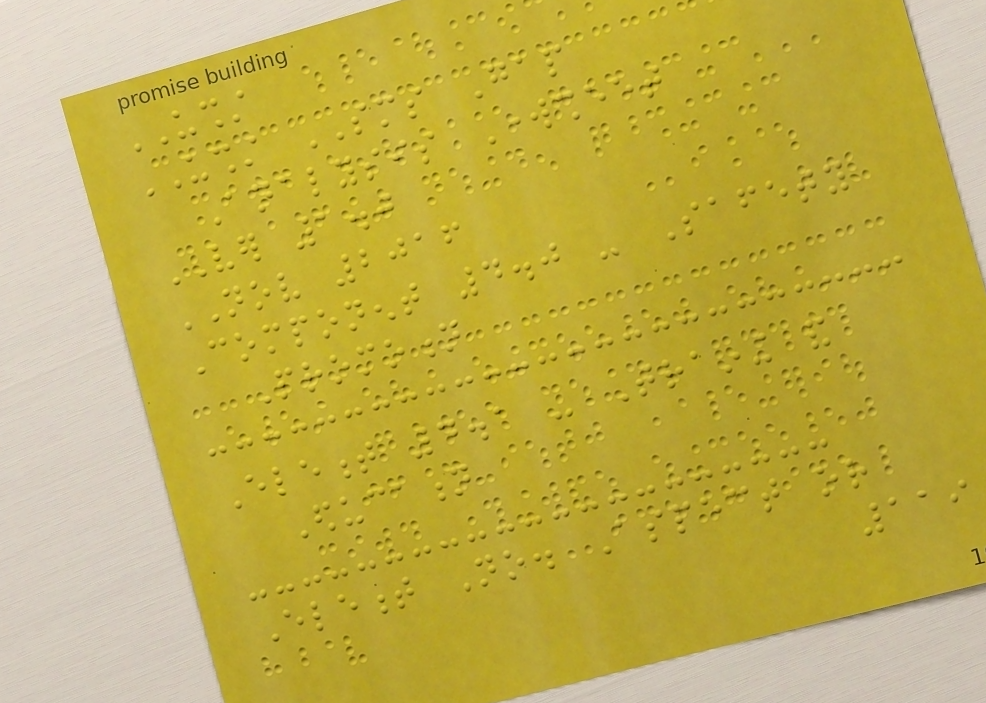USHST
USHST SMS Gap
Analysis Worksheet
VER 1.0
NOV 2016
Component 4.0 - Safety
Promotion
Element 4.1 - Training and
Education
Element No. Aspect or
119
